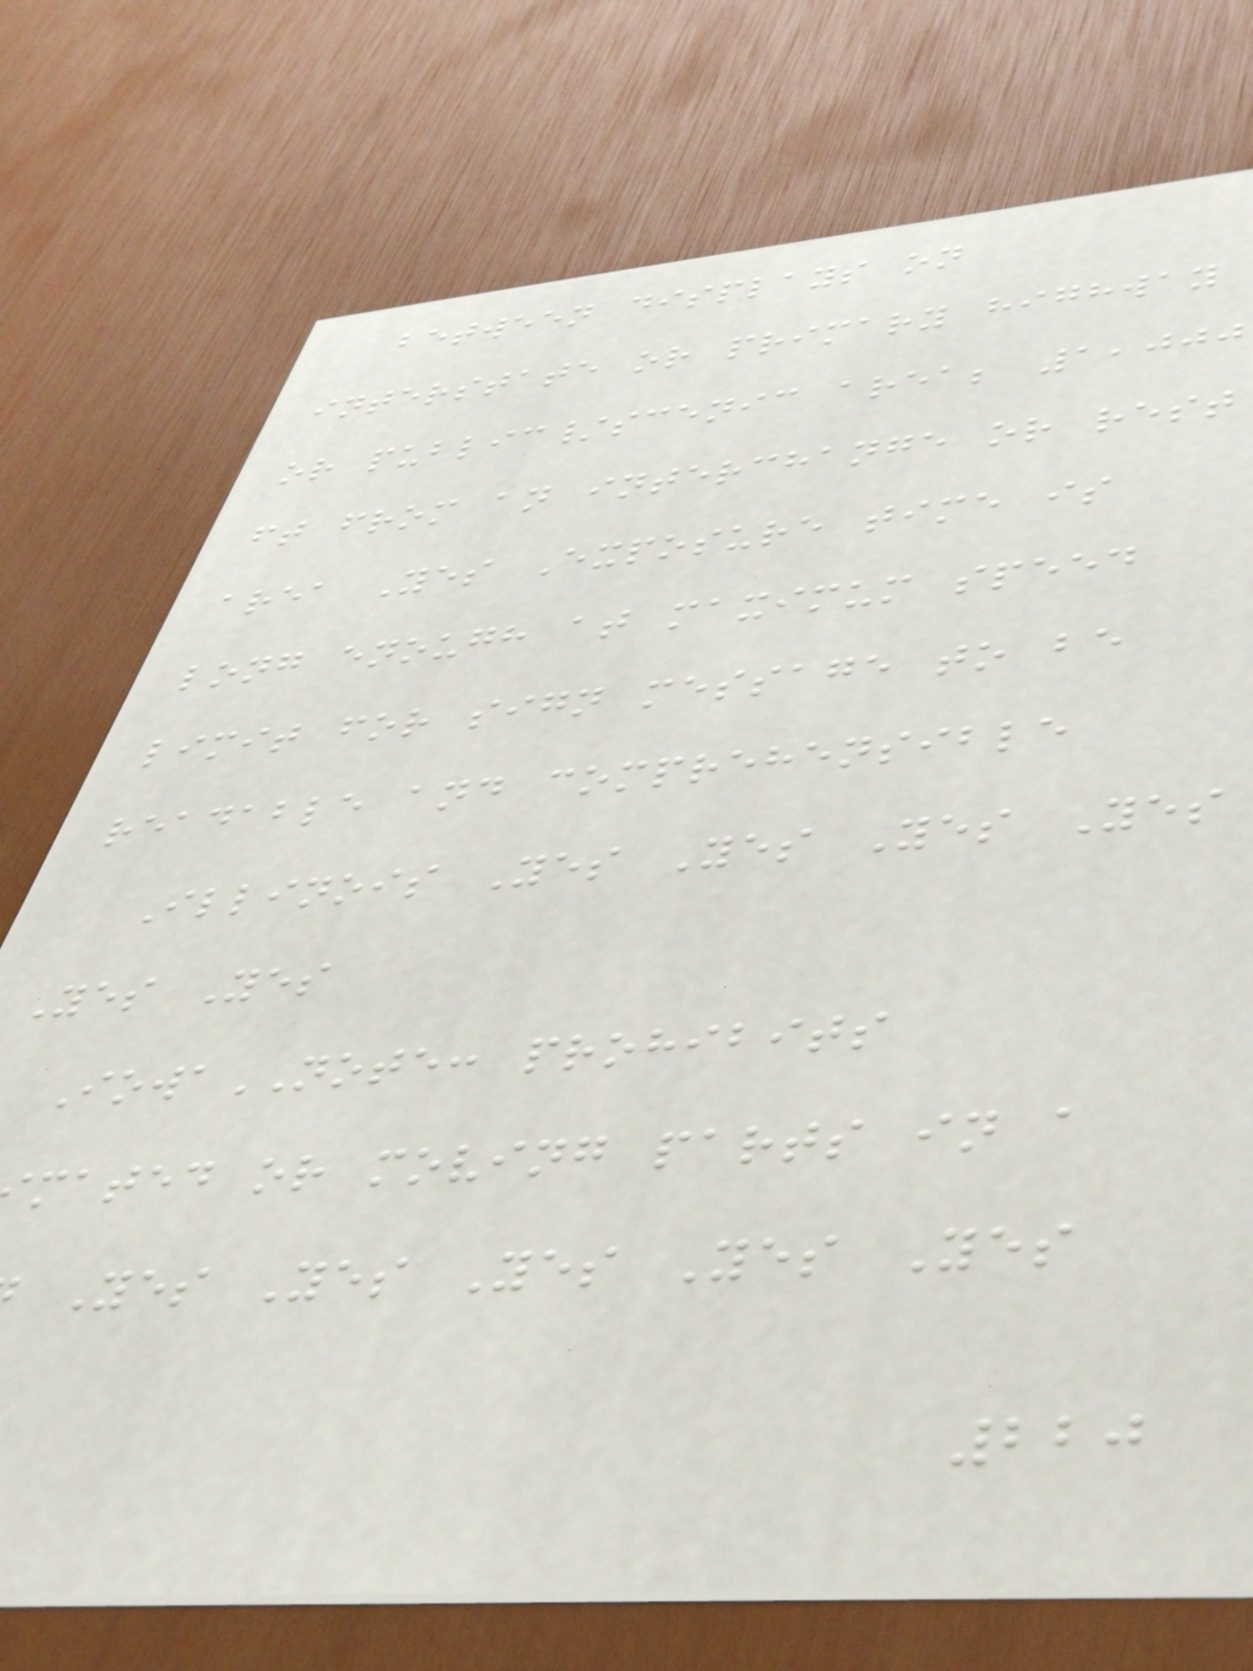between displays on
interstate or primary highway
or public/scenic area; 1,000
ft from an interchange or rest
area Yes Exposure time is
long enough at maximum speed
limit for sign message to be
readable and comprehensible
Illinois Yes Yes Yes Yes
Yes Yes
IowaNOTE: prohibits
mated or moving parts in a
Yes Yes Yes Yes Yes
220
